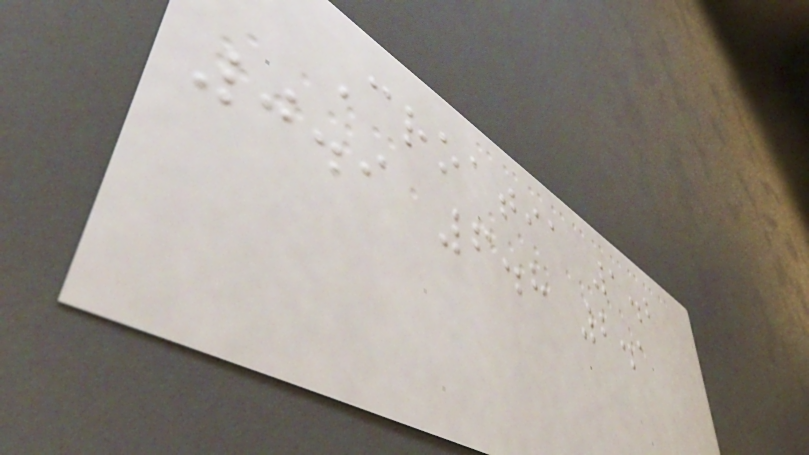Croatia 1.2
0.9 6.8 2.1
